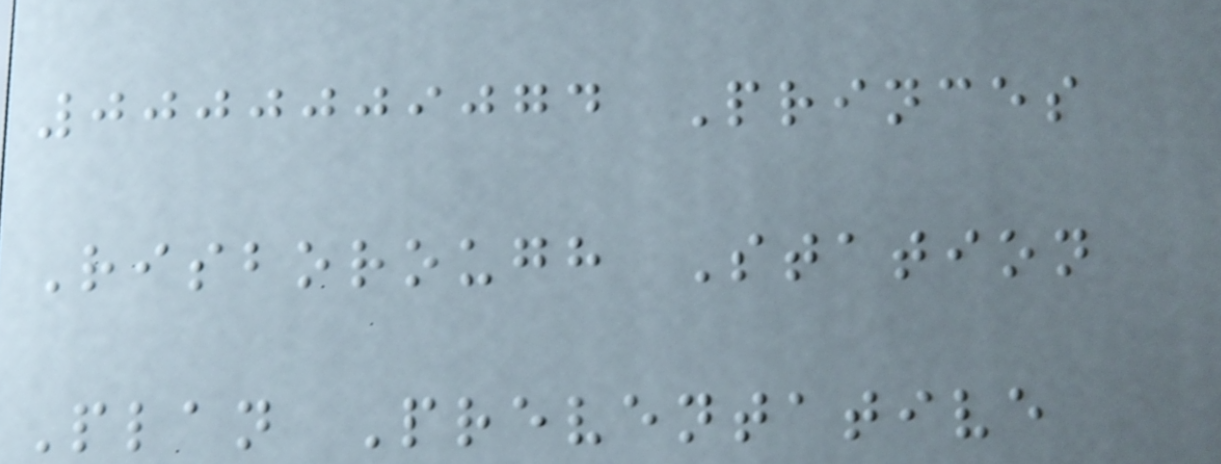0000009074 Princes
Risborough Station
Plan Preventative
